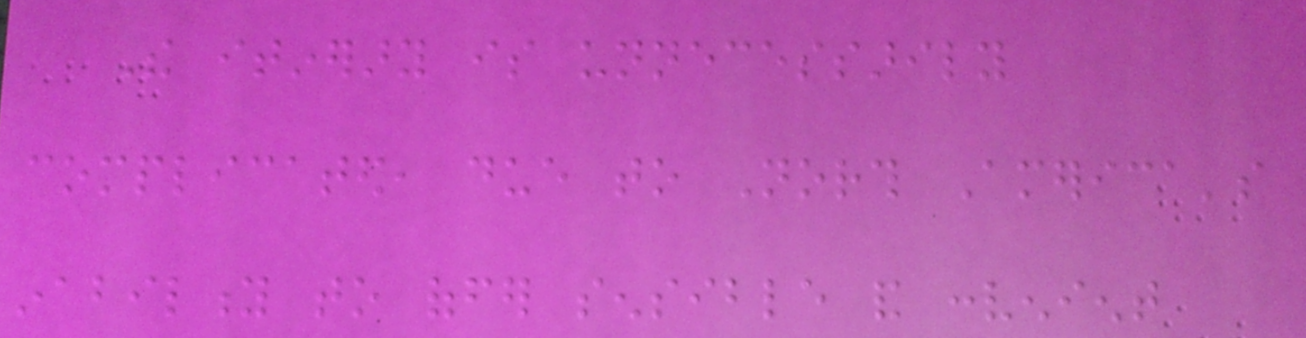The itinerary is unnecessarily
complicated, due to North America's
inability to offer sensible and convenient
